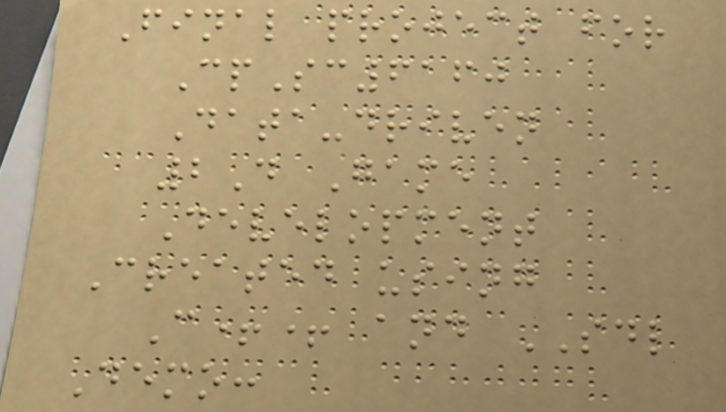Final project for
CpSc6160
Data-driven
2D Game
Development
Created using
C++ and SDL
Demo:
